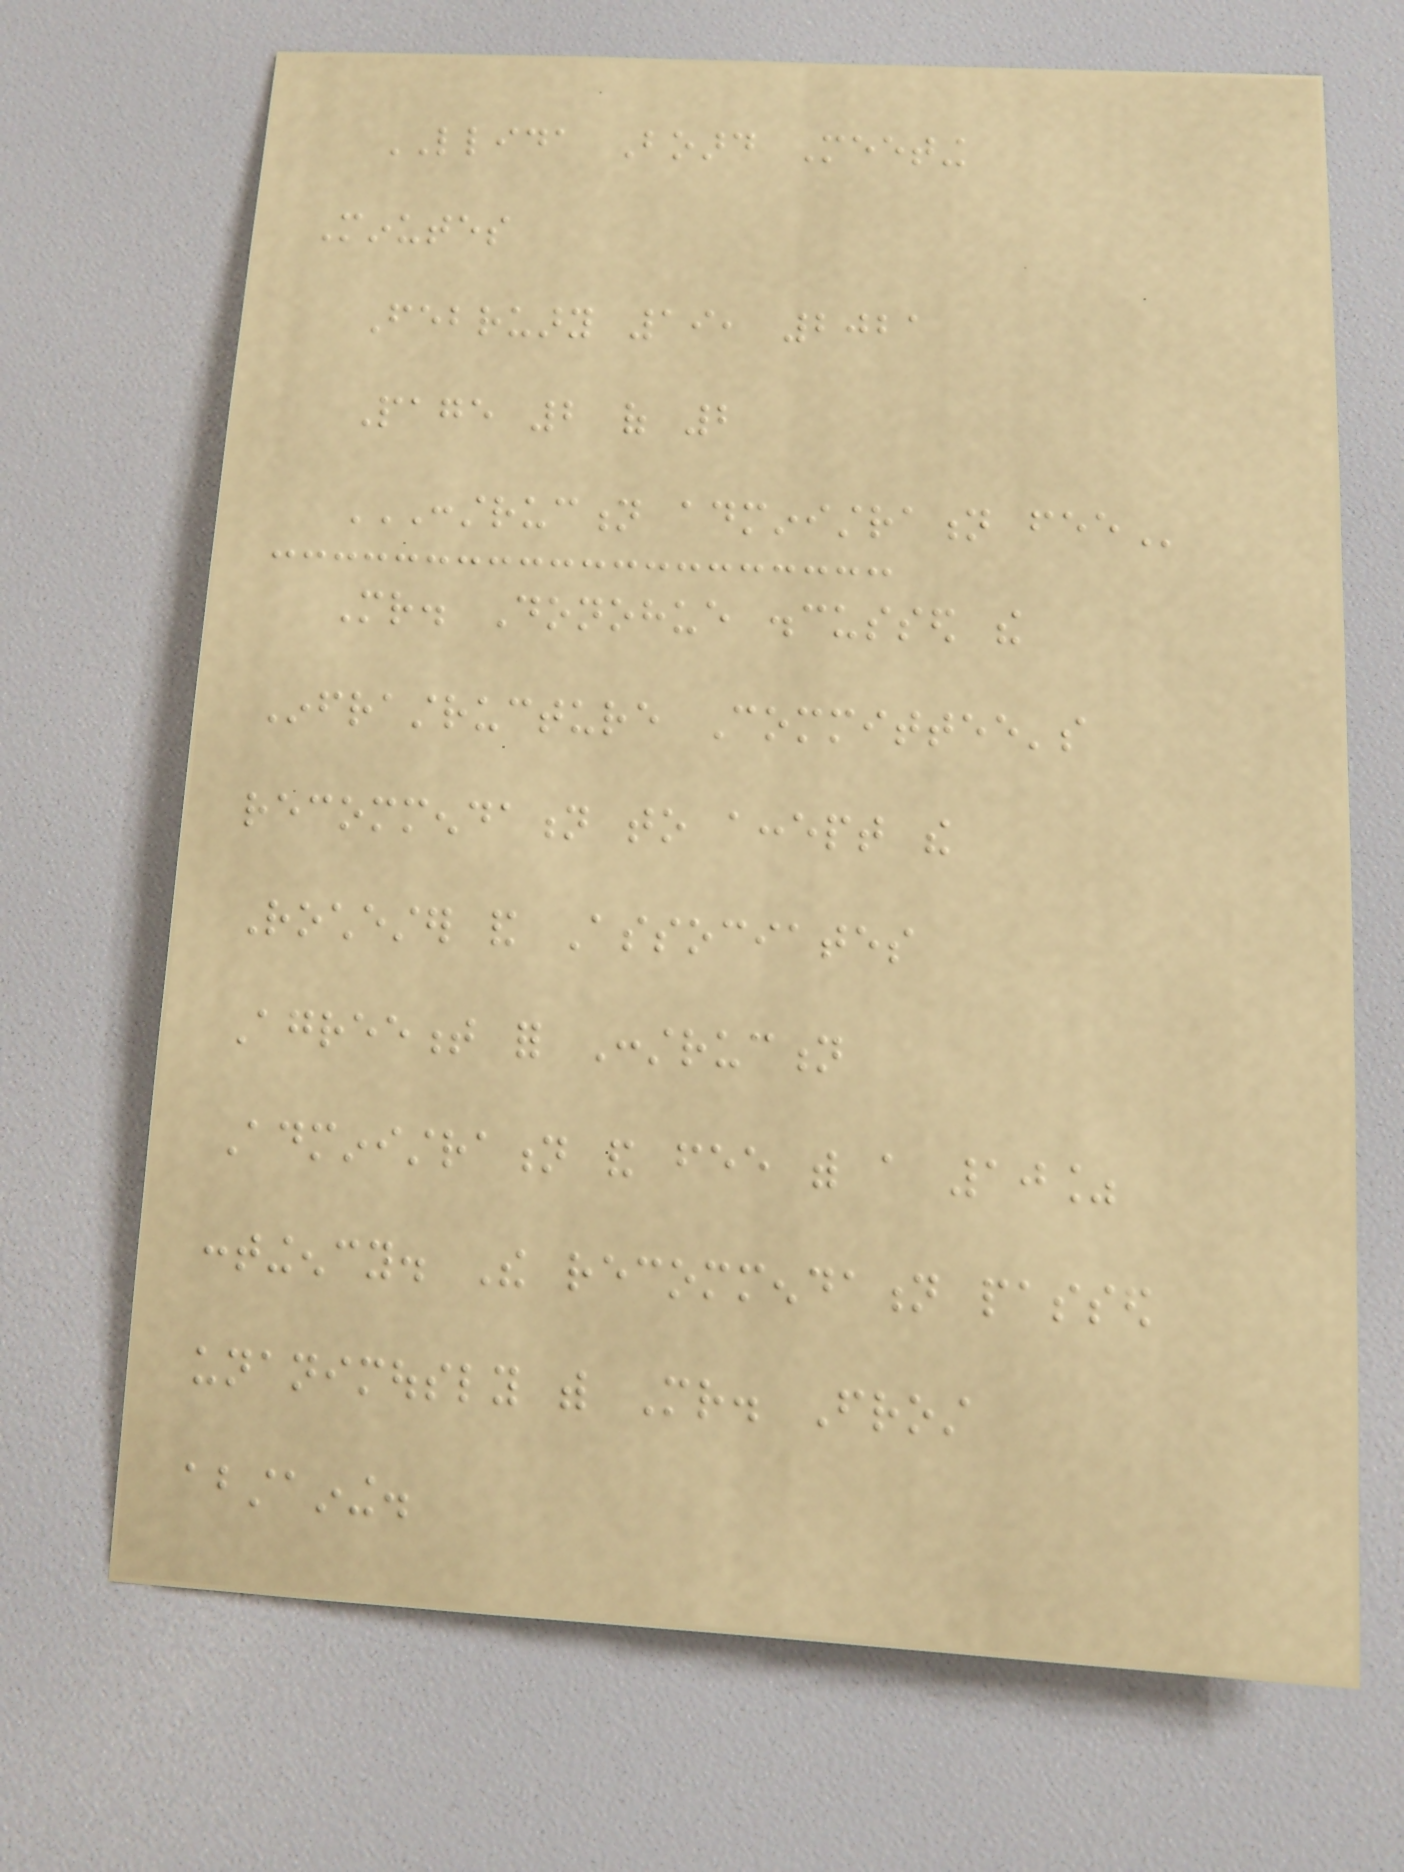LLIDA Board Meeting
Minutes
February 19, 2021
Page 2 of 2
CONSTRUCTION ADMINISTRATION FEE
Mr. Donohue discussed the
Infrastructure Committee's
recommendation to accept the
Rochester and Associates
Agreement for Construction
Administration and fee with a 10%
contingency. The recommendation passed
unanimously with Mr. Frost
abstaining.
